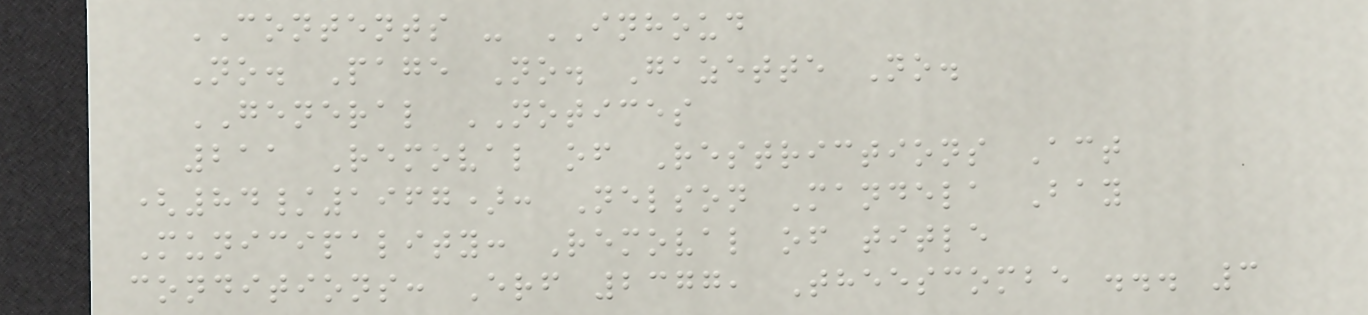CONTENTS - INHOUD
No. Page No. Gazette No.
GENERAL NOTICES
211 Removal of Restrictions Act
(84/1967): Nelson Mandela Bay
Municipality: Removal of title
conditions: Erf 2377, Theescombe ... 3
